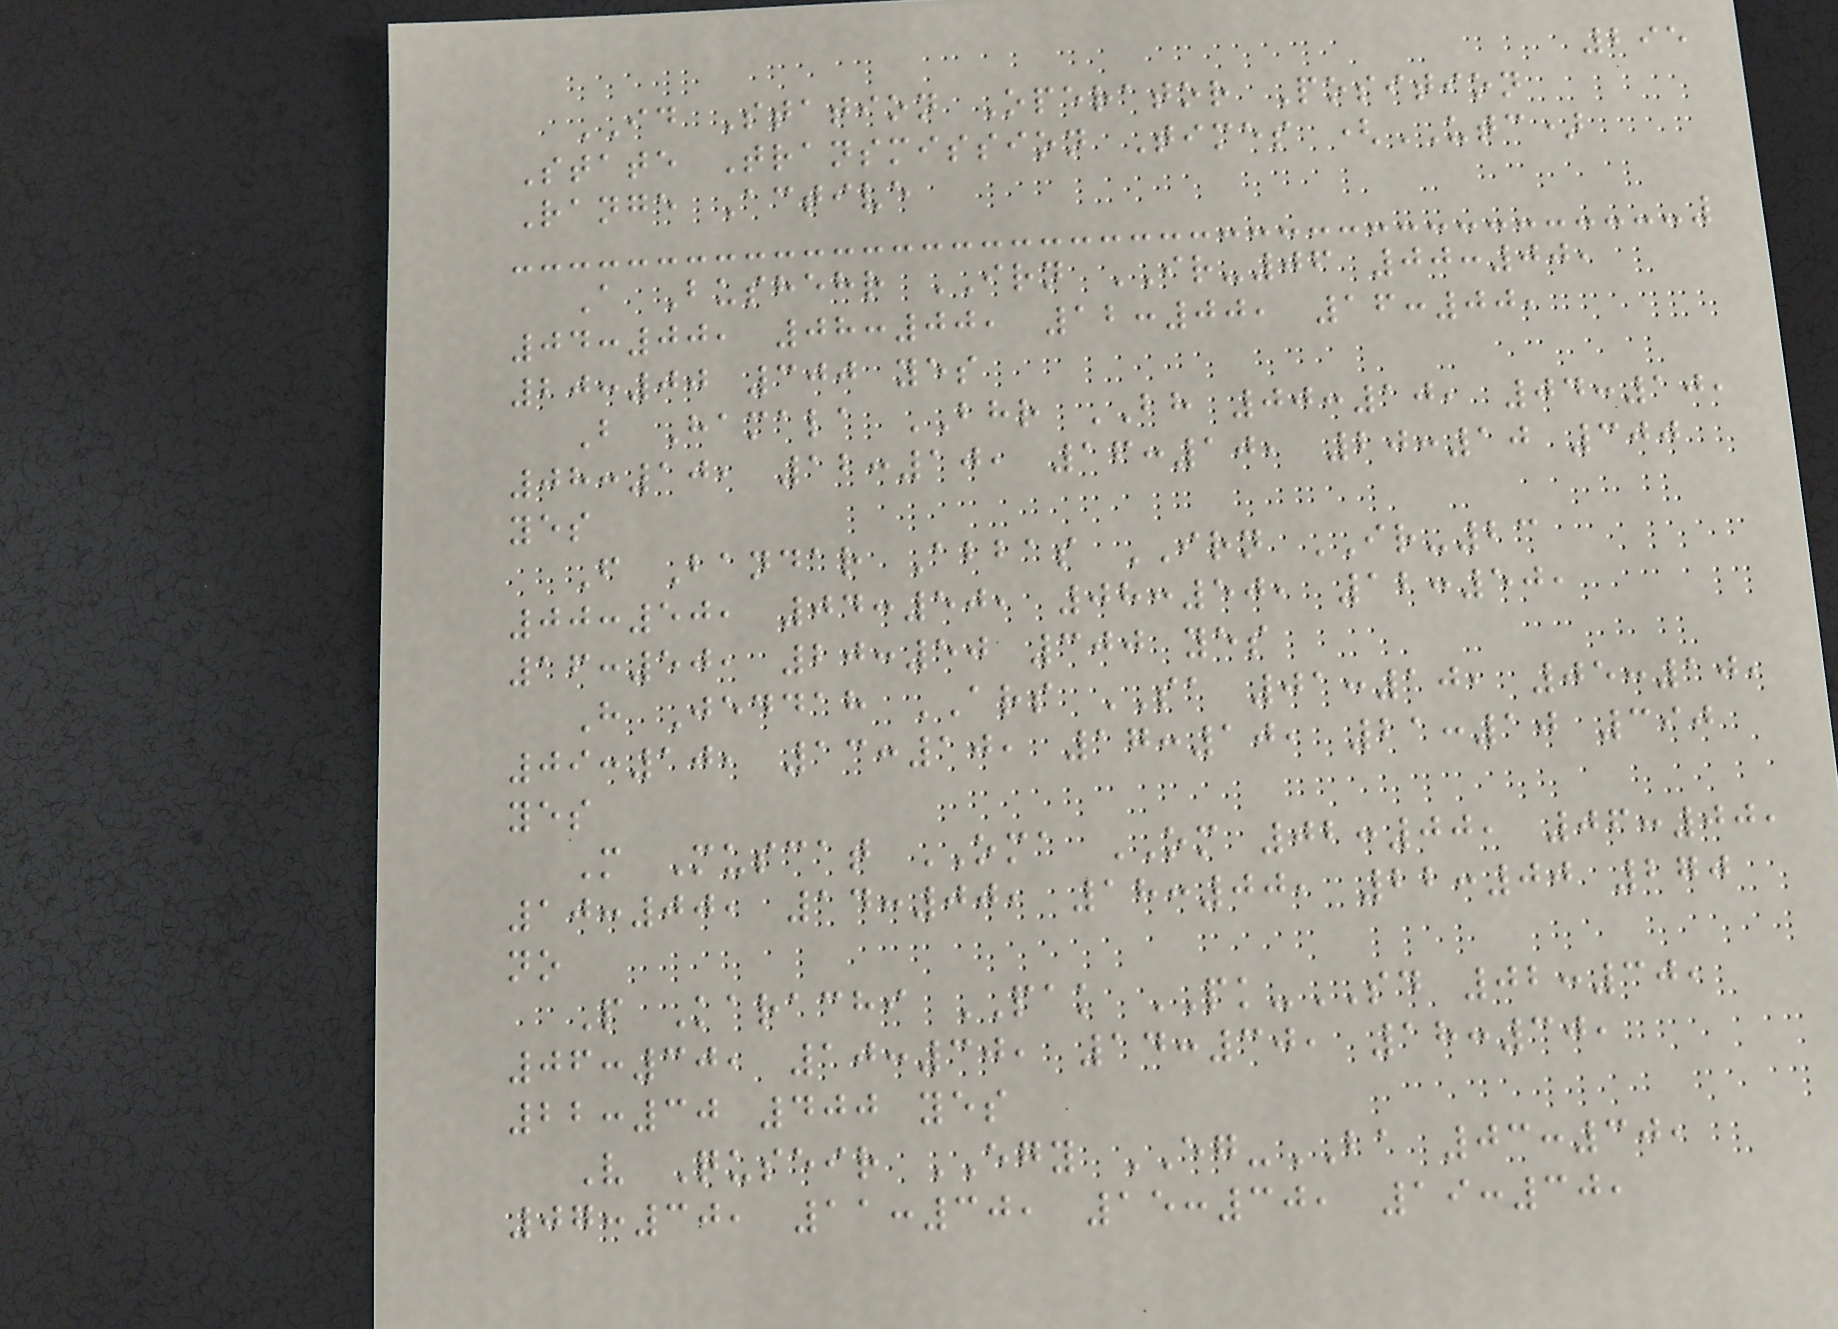295
ID Station Operator Position
State Transmission Times (UTC)
Range Active
A Bushehr IRN IR-06 00:00,
04:00, 08:00, 12:00, 16:00,
20:00 300 yes
B Hamala BHR BH 00:10, 04:10,
08:10, 12:10, 16:10, 20:10 300
yes
F Bandar Abbas IRN IR-23
00:50, 04:50, 08:50, 12:50,
16:50, 20:50 300 yes
H Jeddah ARS SA 01:10, 05:10,
09:10, 13:10, 17:10, 21:10 390
yes
M Muscat OMA OM 02:00, 06:00,
10:00, 14:00, 18:00, 22:00 270
no
P Karachi PAK PK-SD 02:30,
06:30, 10:30, 14:30, 18:30,
22:30 400 yes
V Quseir EGY EG-BA 03:30,
07:30, 11:30, 15:30, 19:30,
